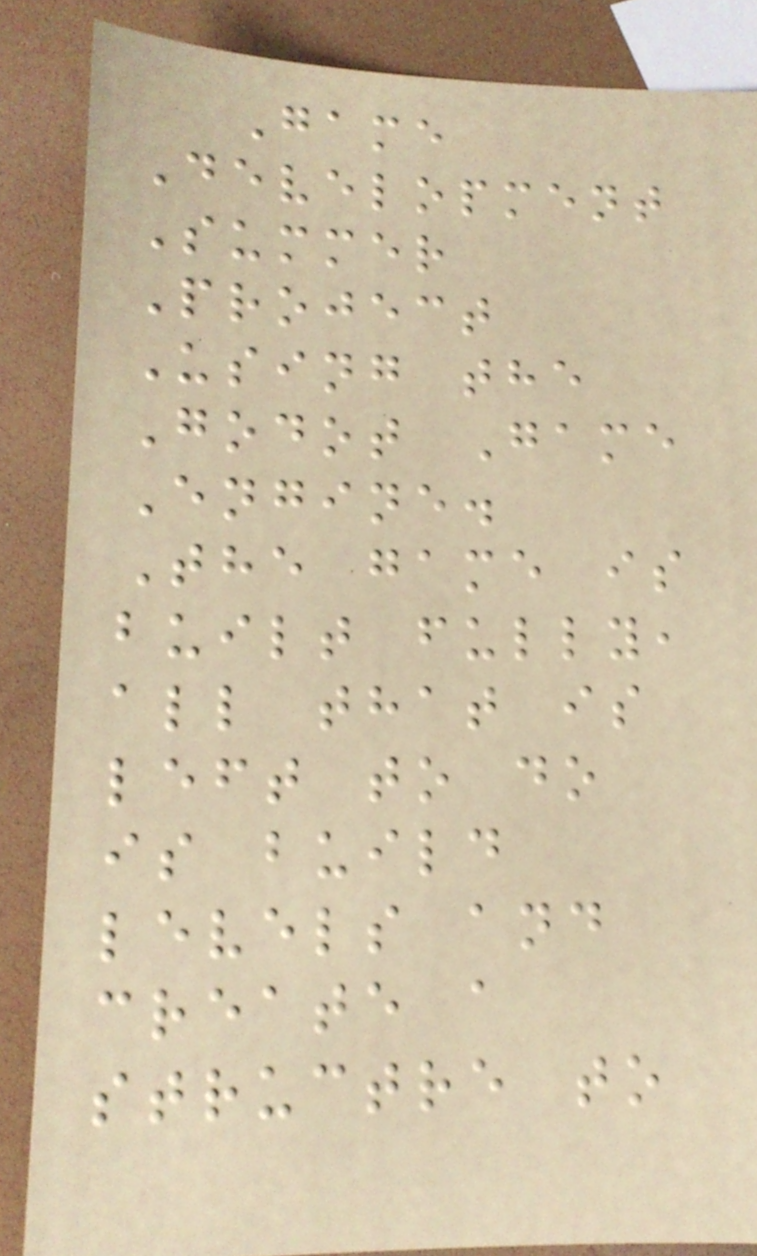Game
Development
Summer
Project
Using the
Godot Game
Engine.
The game is
built fully,
all that is
left to do
is build
levels and
create a
structre to
